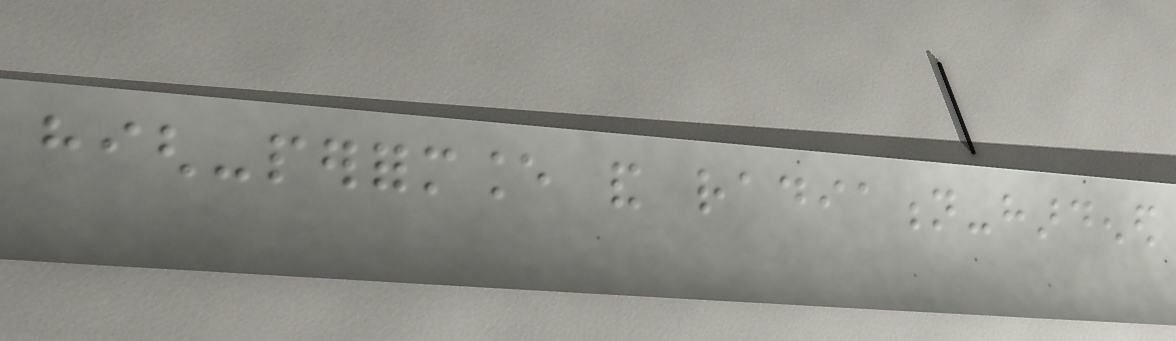high-performance and radiation-hardened
